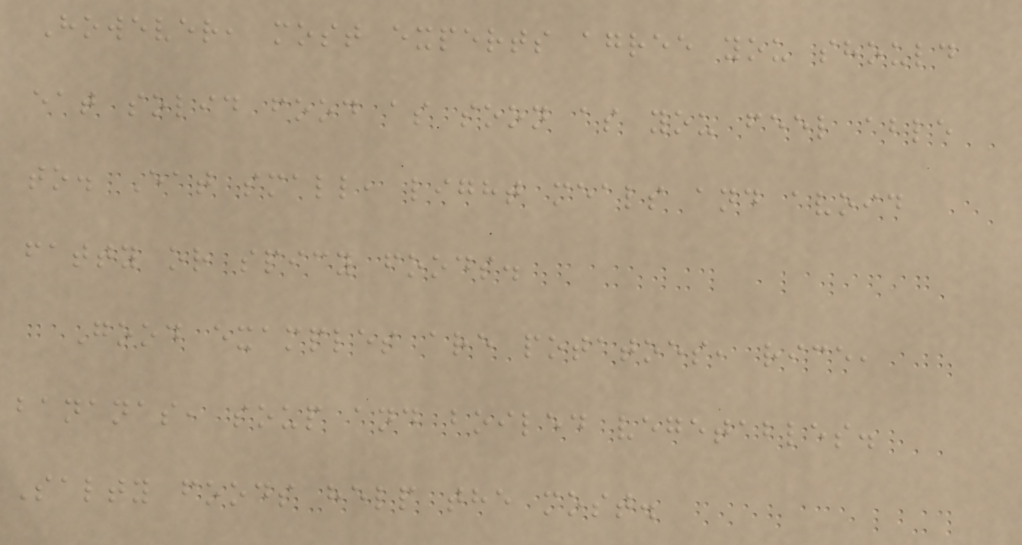However, most experts agree you should
eat solid food as soon as you feel able
to. Eat small, light meals and avoid
fatty or spicy foods.
Good examples are potatoes, rice,
bananas, soup and boiled vegetables.
Salty foods help the most.
